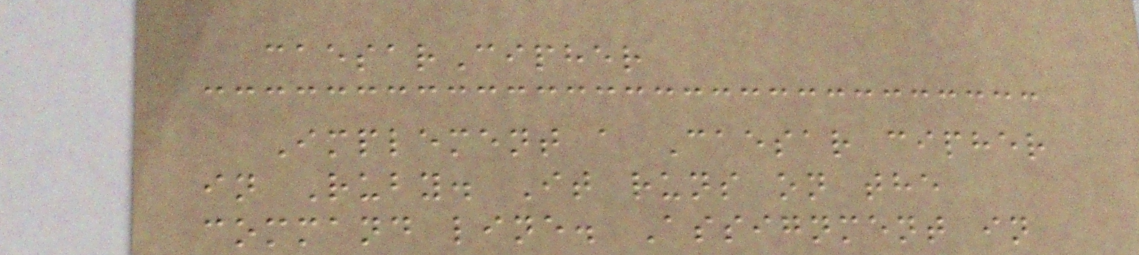caesarCipher
Implement a Caesar cipher
in Ruby. It runs on the
command line. Assignment in
